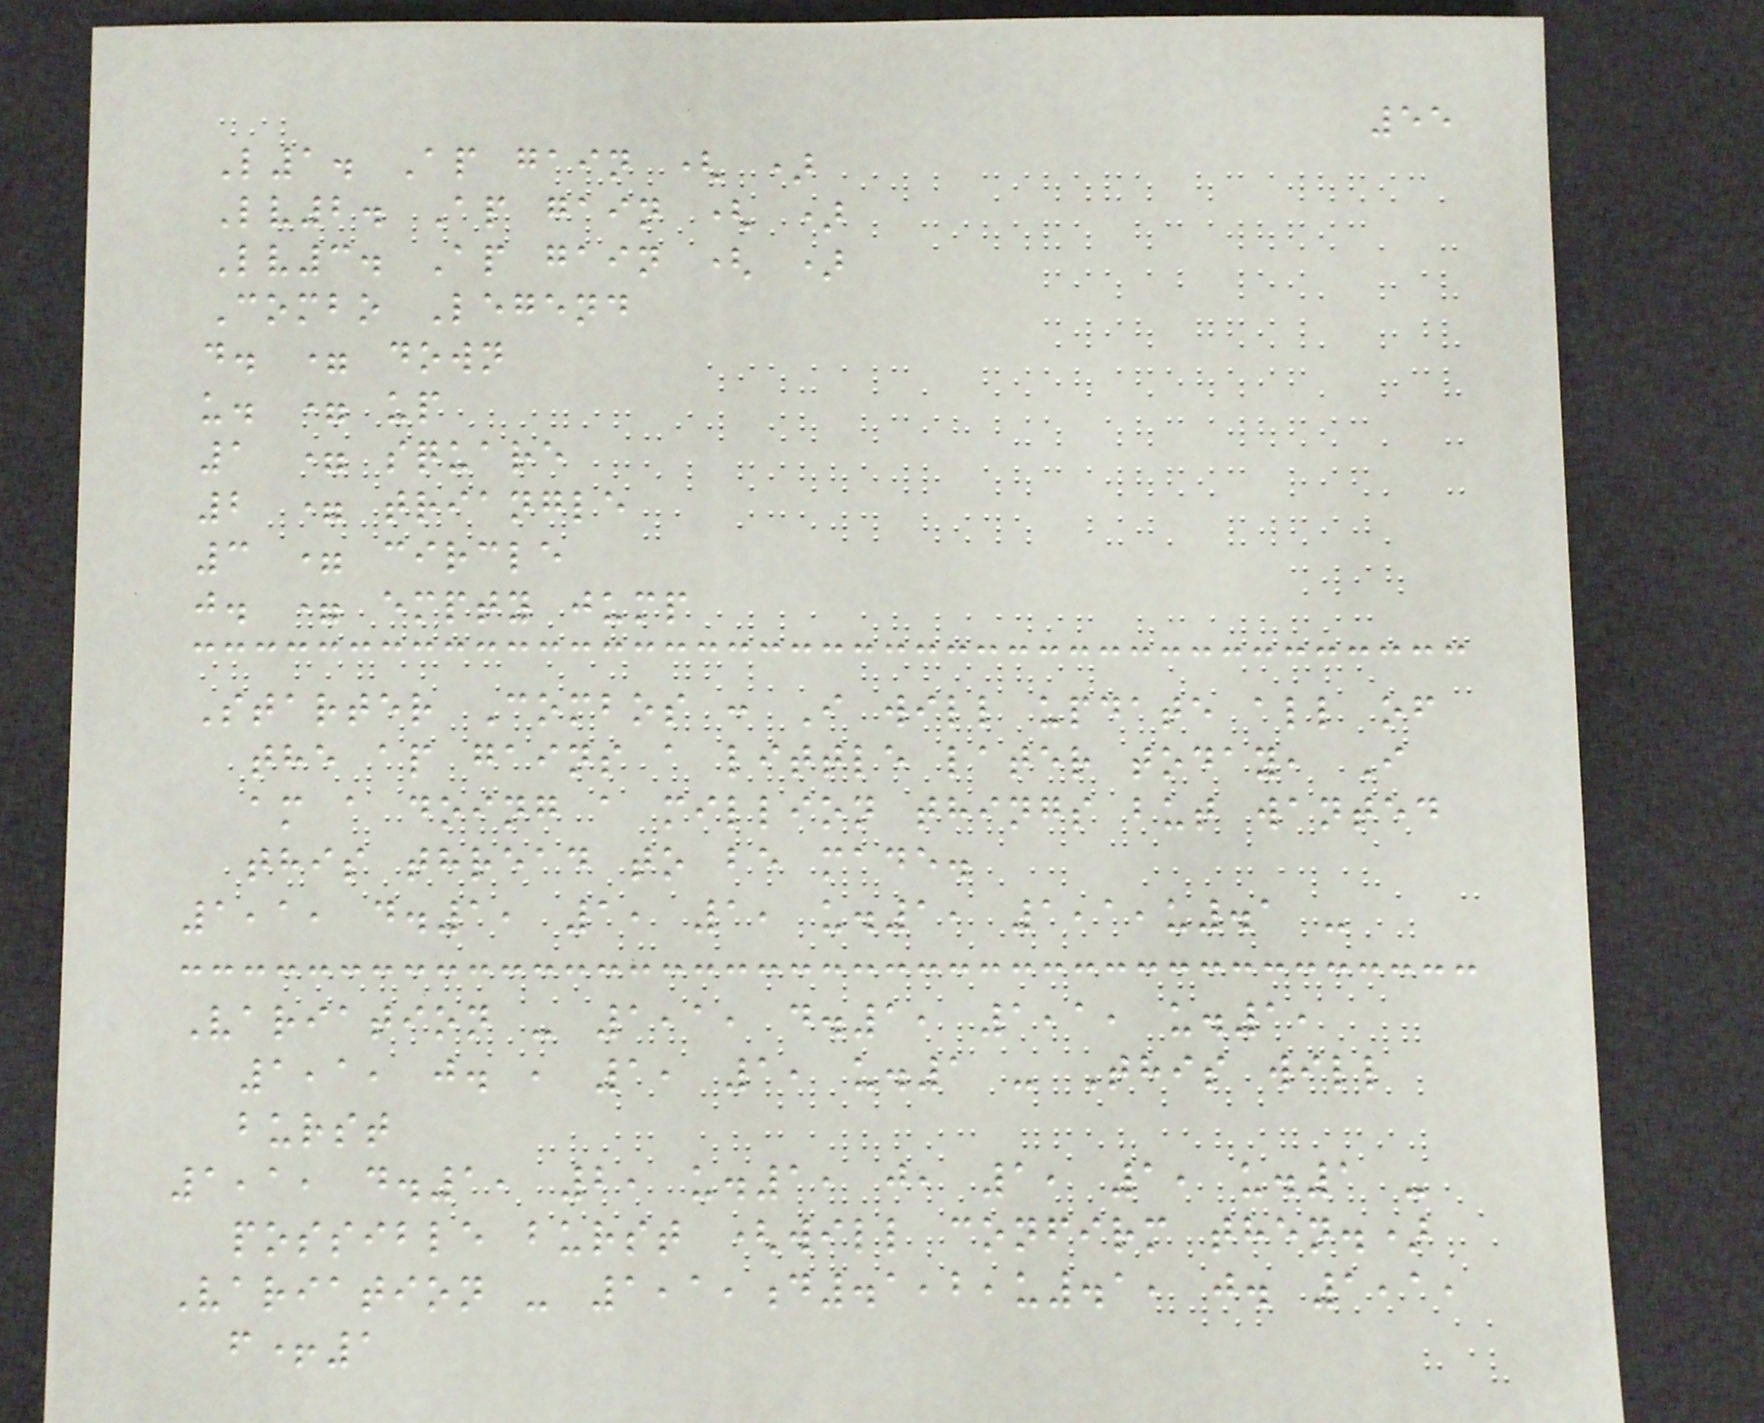55
L1. Ap gain ( )
Lv2. Ap gain ( )
Lv3. Ap gain ( )
Combo Legend
d. = down
u. = up
1 = square
2 = triangle
3 = circle
j. = empty jump
Starter Combos : I will update all of
the ap gains a little later today, I
am a doing a million things but wanted
this thread to be made.
1,1, d.1, 1, 1, u.1, 1,1,u.1 -
Variation - 1,1, d.1, 1,1, u.1,
1,1, j. , 1, 1, u.1 - This will
burst
1,1, d.1, 2, u.1, j, 1, 1, u.1 -
possible burst (will confirm then.)
Variation - 1,1,d.1,2,u.1, j. 1,1,
f+1
